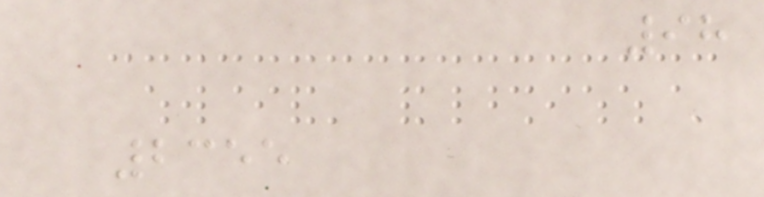98
2355
